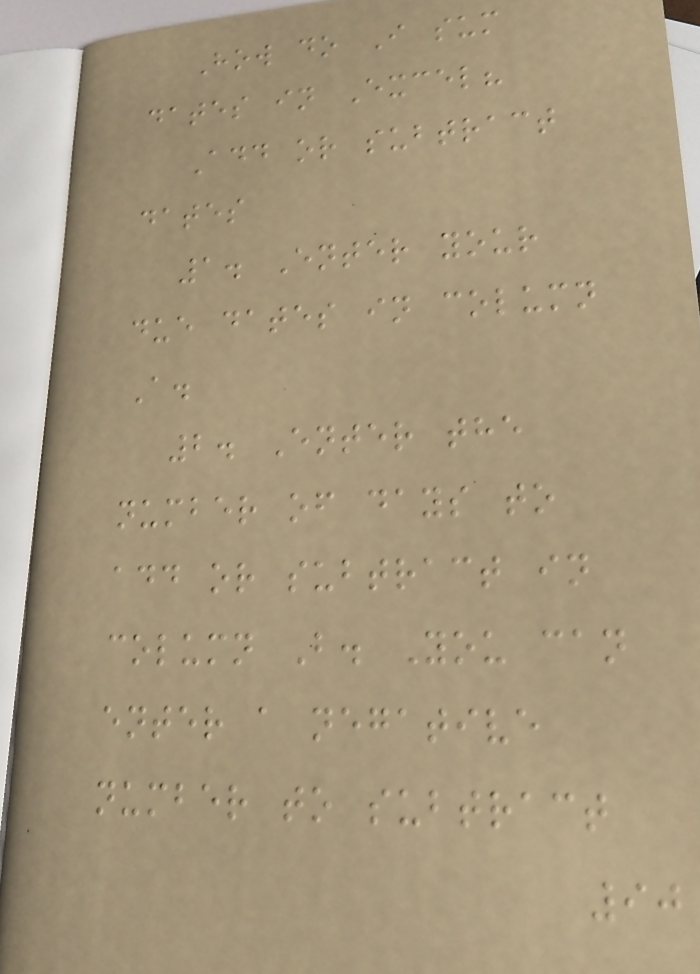How do I sum
dates in Excel?
Add or subtract
dates
1. Enter your
due dates in column
A.
2. Enter the
number of days to
add or subtract in
column B. You can
enter a negative
number to subtract
90
